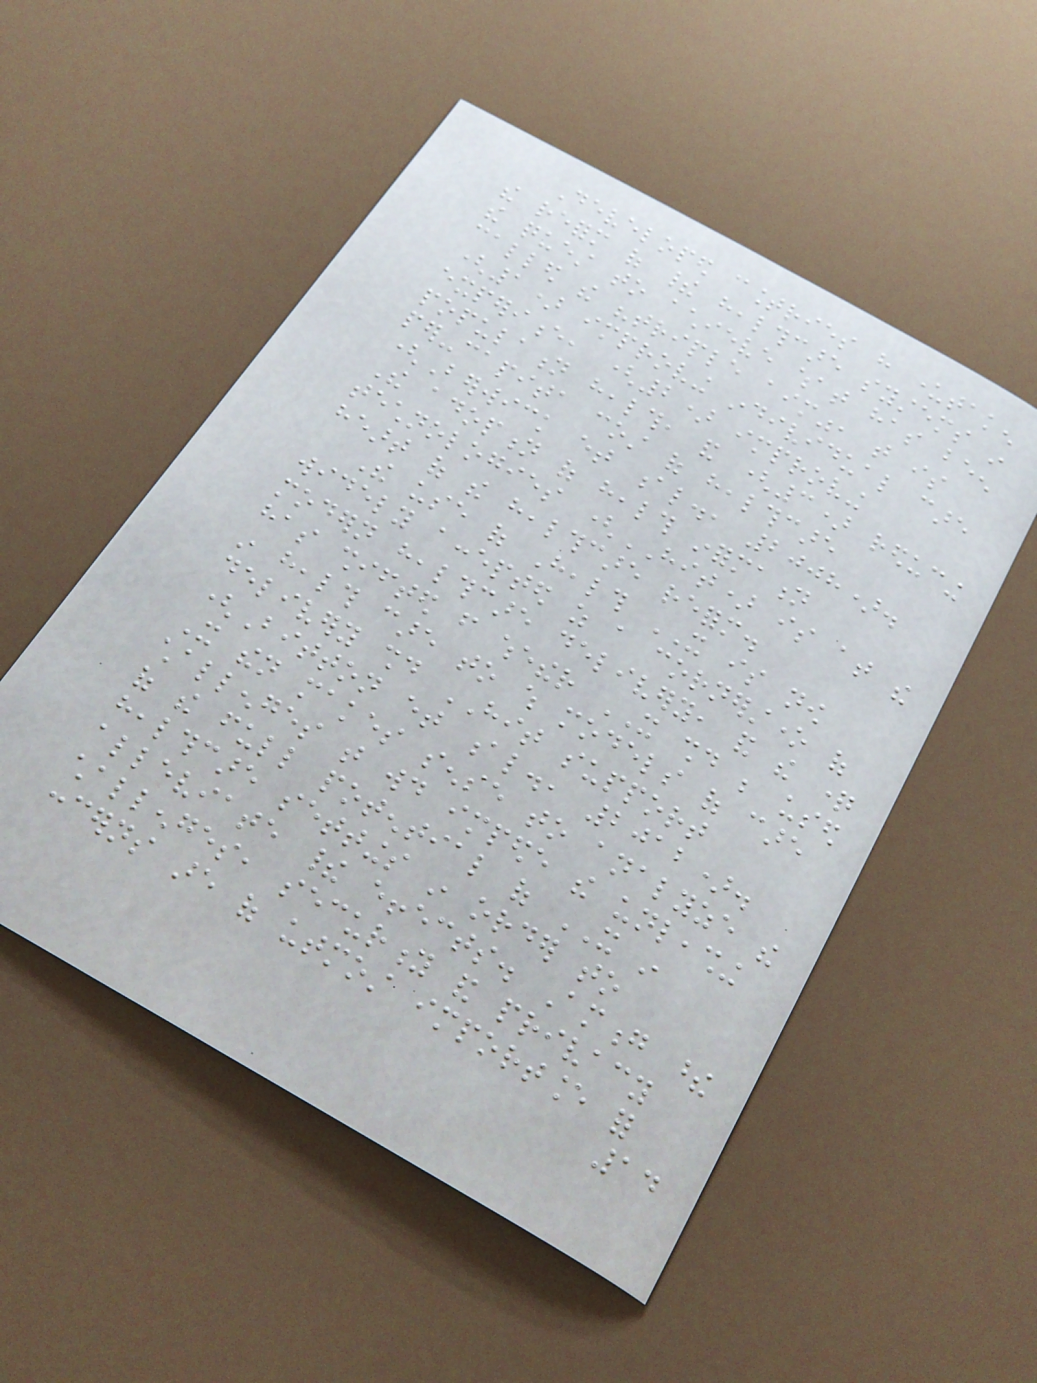Developed countries have undertaken
the reform of their healthcare systems in
the quest to achieve what has been
called the "triple aim", that is
(1) improving individual care
experience, (2) improving
population health, and (3) reducing
per-capita cost of healthcare
(Berwick et al., 2008).
The adoption of health information
technologies (HIT) is at the
heart of the healthcare reform.
The use of Health IT is now
widely accepted as a cornerstone of
modern healthcare delivery, and the question
has shifted from whether IT should be used
in health care to which models of care
delivery should HIT support
(Bitton et al., 2012).
It then makes sense to analyze the
challenges that would impede the unleashing
of the full potential of IT in
healthcare settings in order to
alleviate their effects. Among these
challenges, security and privacy
concerns are of utmost importance for
14
